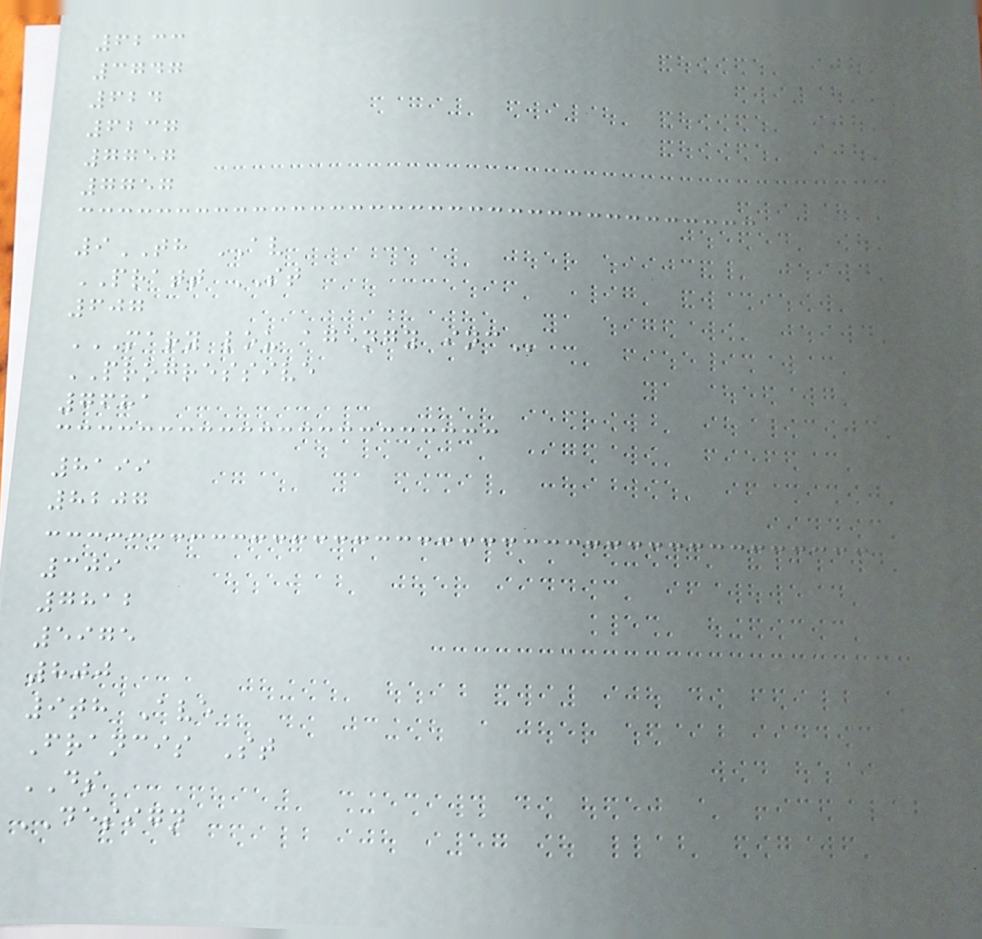6233
3747
624
6237
7757
7757
9TH AV
PRATT ST
607
MARY LOU AGENGY INC
PROGRESSIVE
7681
8199
8207
309
7812
5975
800
9th Ave
Francis St
DS
DESIGN
